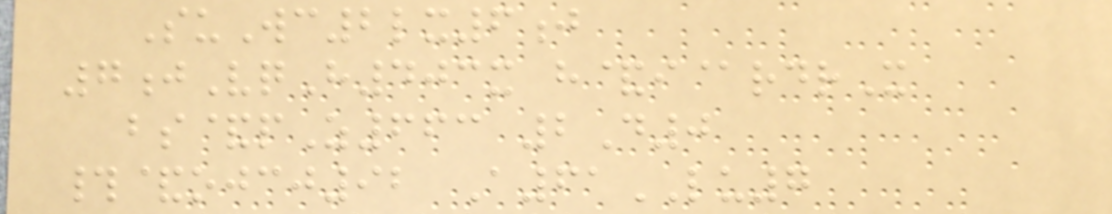SuWc2lx6j
7jVqH403x h&i@rdrX
bs&pZ663 2D0
#&ojcj92 A61LU7
